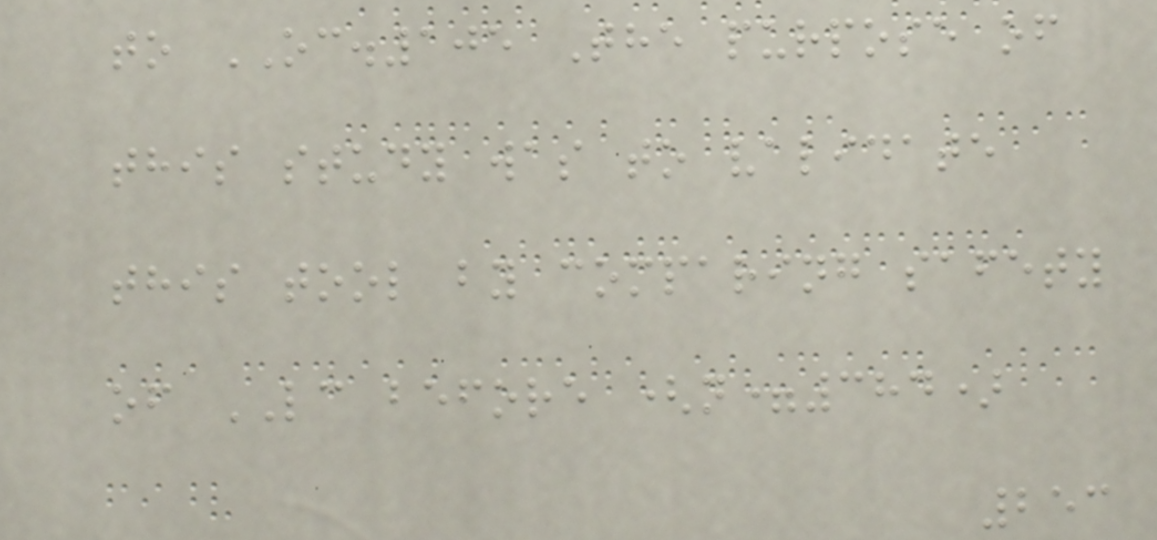to OC.105 The purpose of
this study was to validate
this tool by comparing safety
of LC before (n=384)
253
